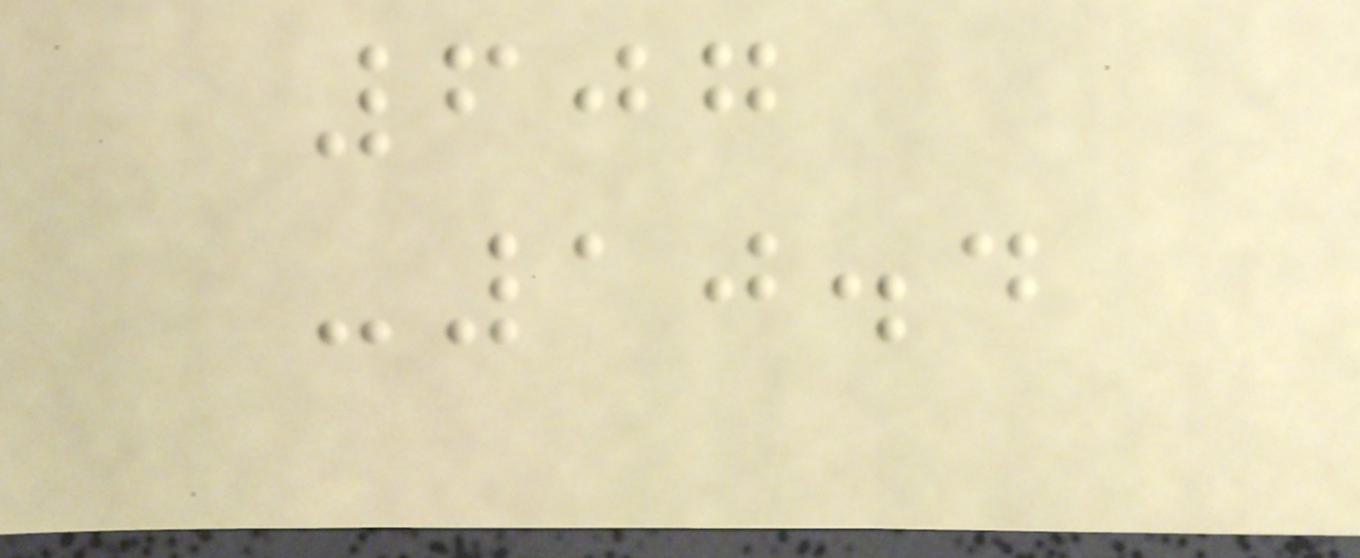607
-10.4
